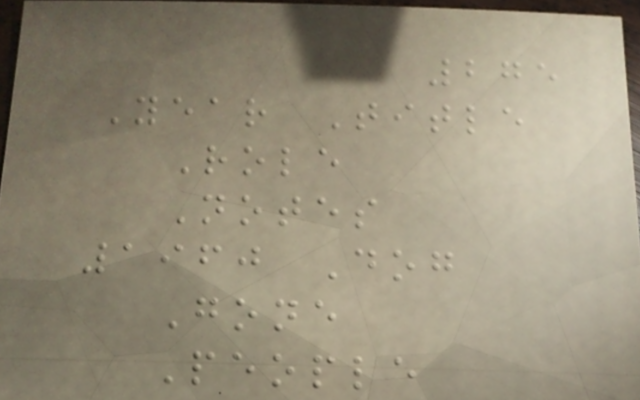275
Year Title
Role
Notes
1960 Dog
Gone
People
